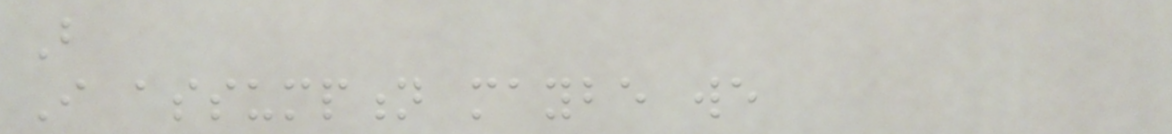But
I assumption maybe we
